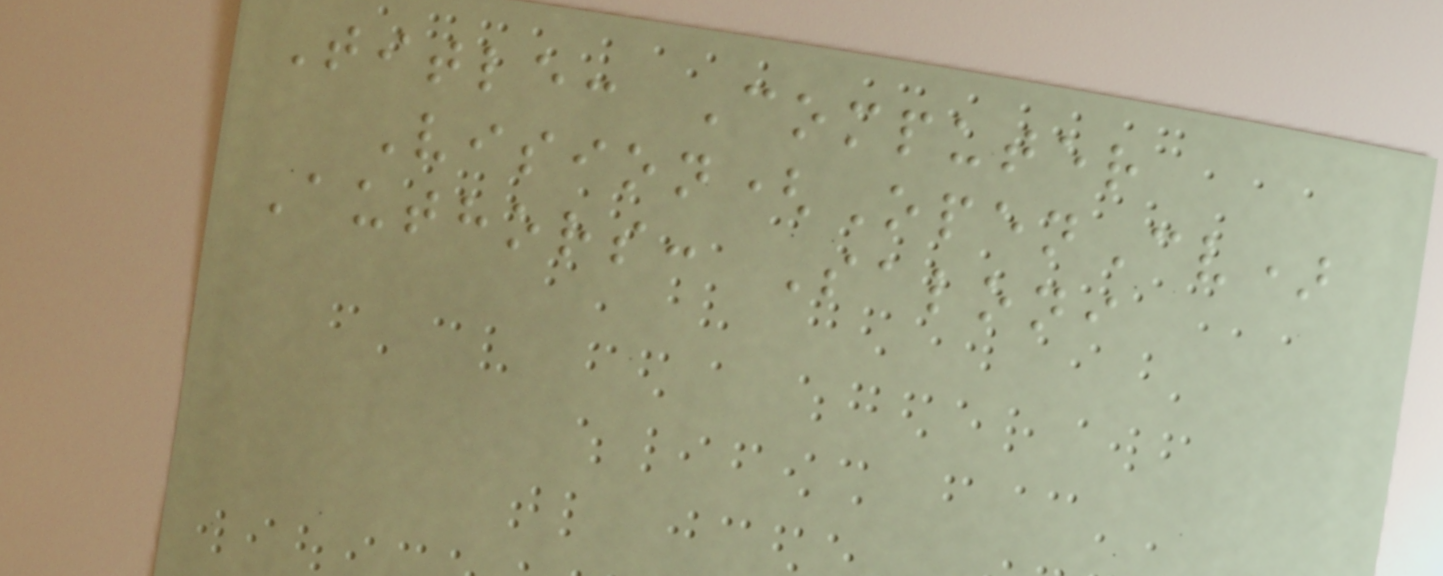Title: Computer
Vision(OpenCv)
Authors: Saloni
